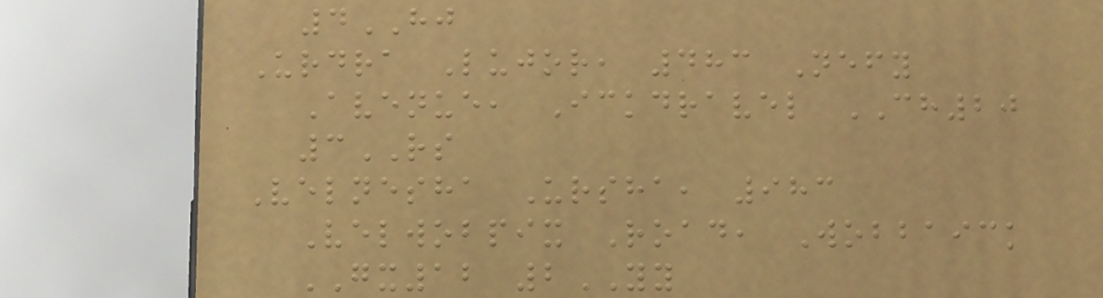4HJ
Urdra Lujor, 483 Nefy
Avenue, Ickdravel CH20
3RS
Velnesha Ursha, 983
Velwobpix Road, Wobbaick
GX12 2YY
